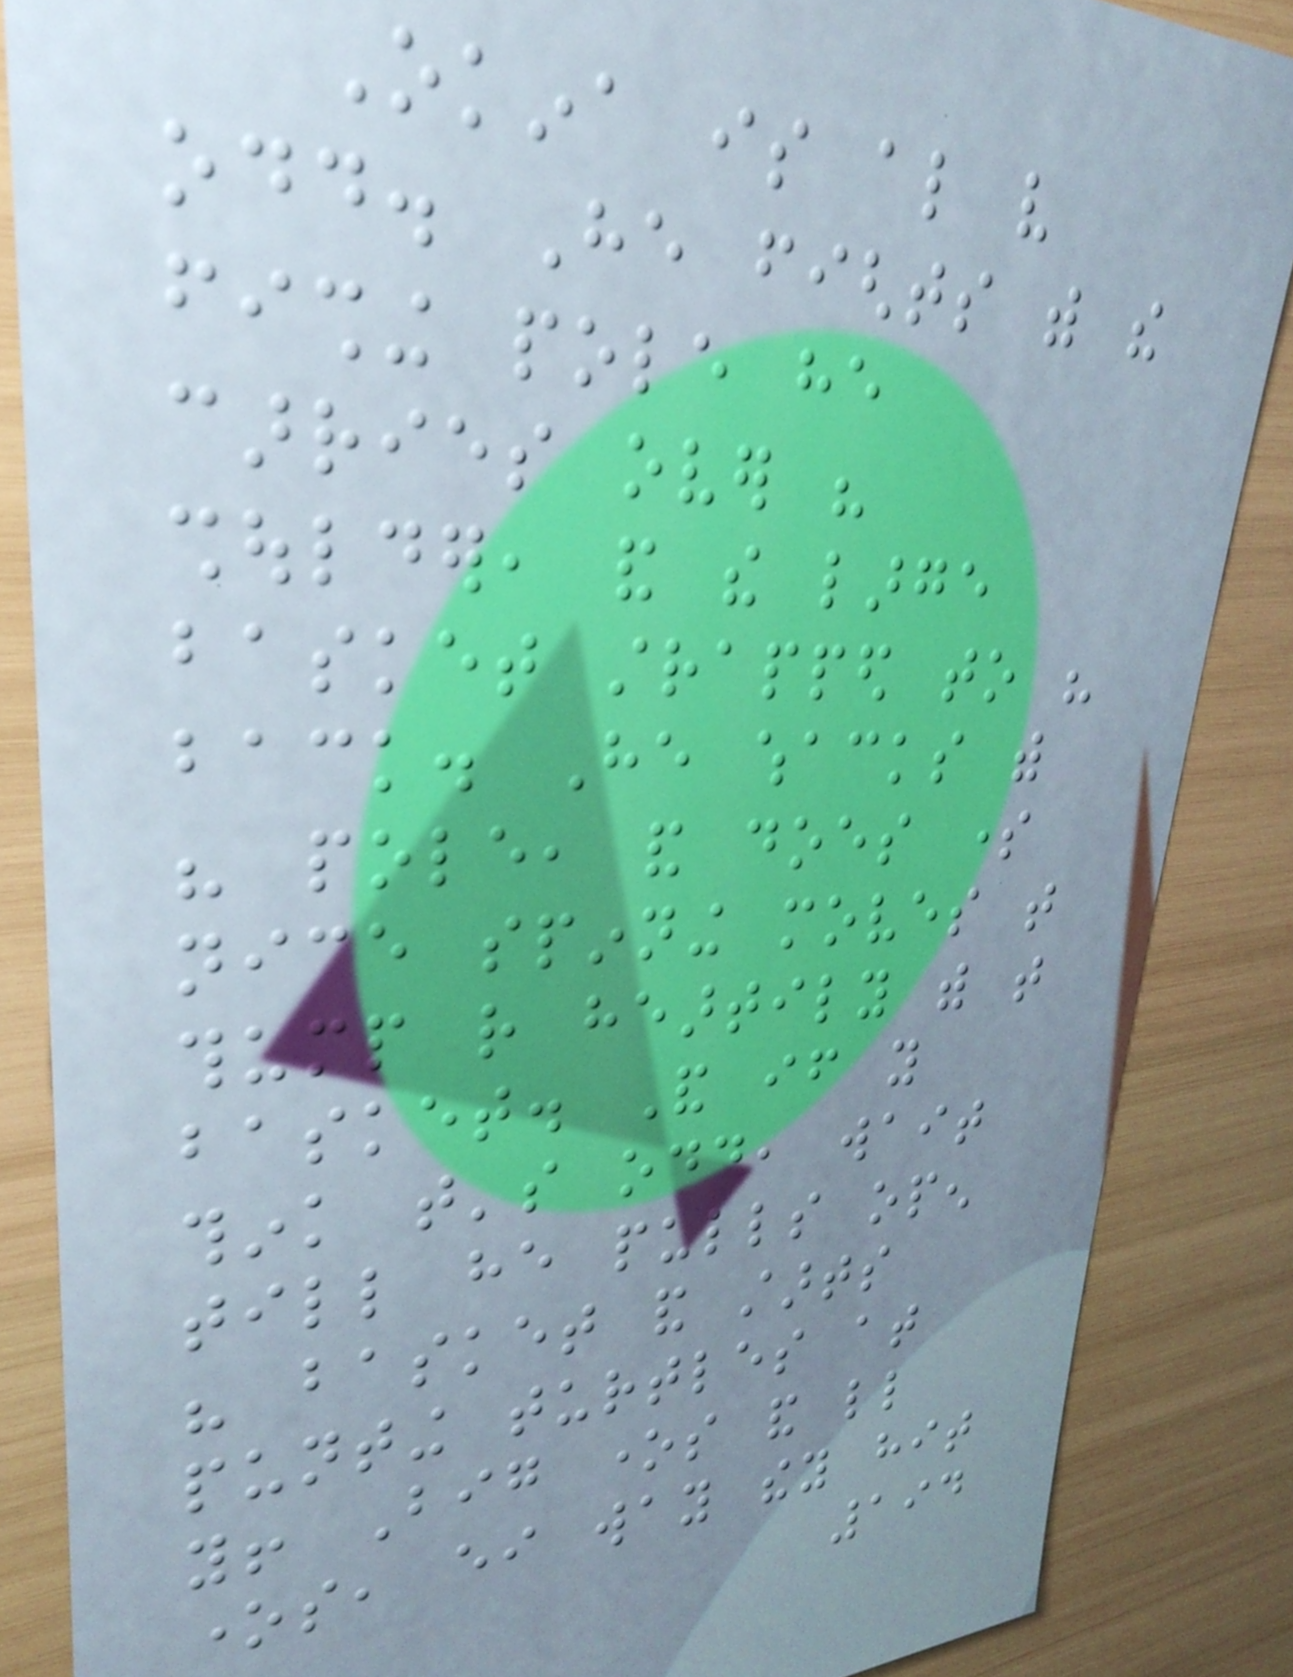Okina is also very
odd. He fights with the
fishing pole he
carries over his
shoulder, and the large
basket strapped to his
back. He whacks with
his pole, and does some
nice spinning moves that
thump rather heartily with that
basket. And if you
think that's odd, wait
till he pulls open
his basket and starts
punting turtles at
you! Big ones and little
ones, either way they hit
194
